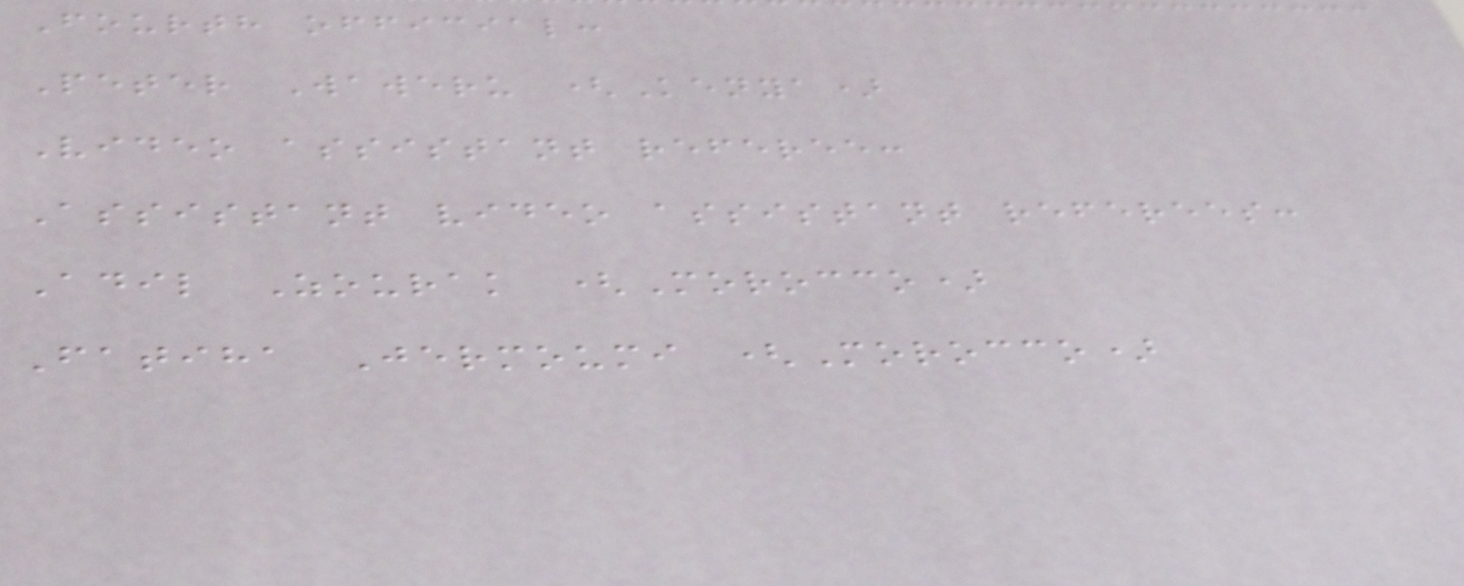Fourth official:
Peter Waweru (Kenya)
Video assistant referee:
Assistant video assistant referees:
Adil Zourak (Morocco)
Fatiha Jermoumi (Morocco)
